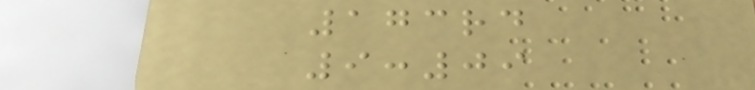173rd
9:09
